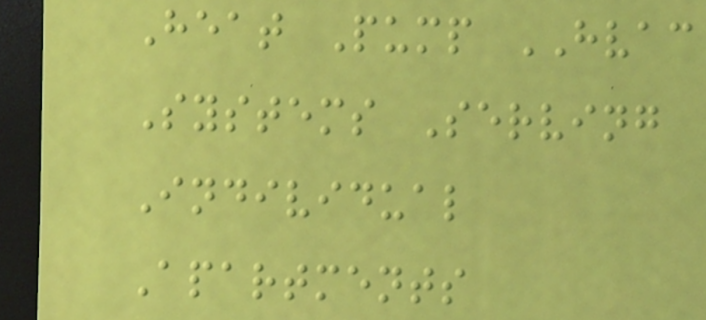Heat Pump HVAC
Systems Serving
Individual
Apartments
